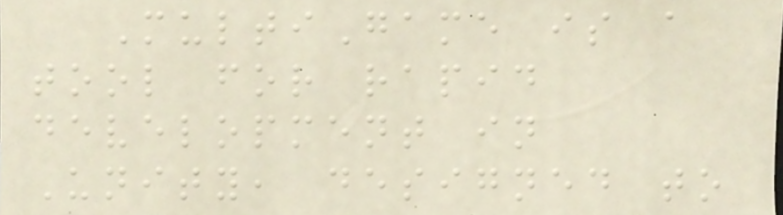MultiGame is a
tool for rapid
development in
Unity, designed to
